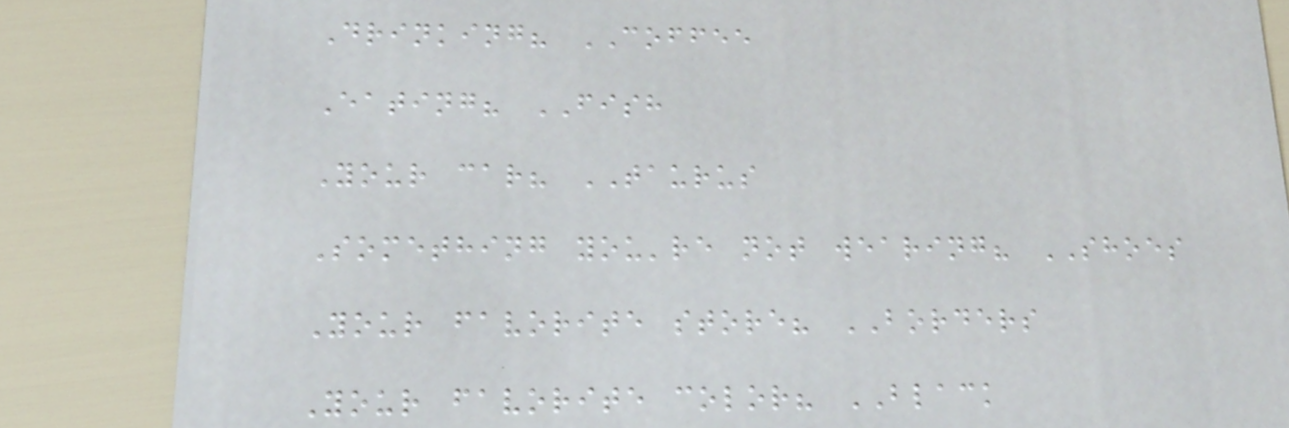Drinking? COFFEE
Eating? FISH
Your car? TAURUS
Something you're not wearing? SHOES
Your favorite store? BORDERS
Your favorite color? BLACK
